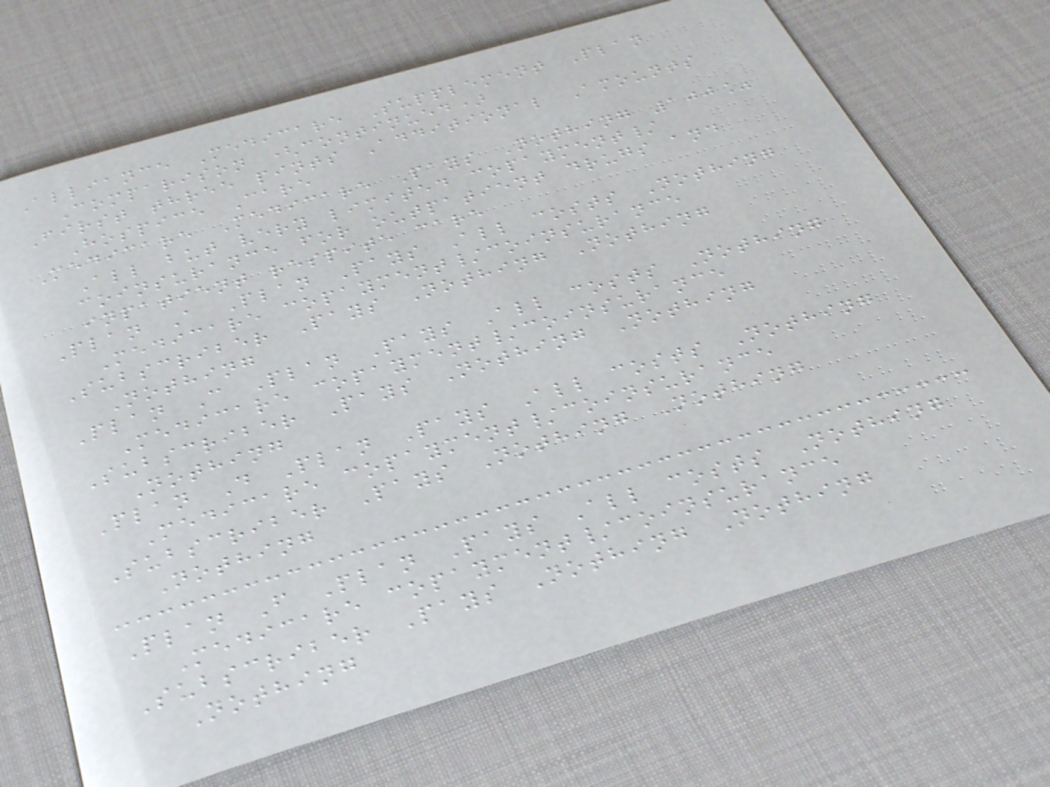Alliance Medicare Supplement Plan
Comparison (continued)
First three pints Additional Amounts
Hospice Care
Medicare Medicare Pays Nothing 100%
All but very limited copayment/
coinsurance for outpatient drugs and
inpatient respite care
Plan A Plan Pays All costs Nothing
Medicare copayment/coinsurance
Subscriber Pays Nothing Nothing
Nothing
Plan C Plan Pays All costs Nothing
Medicare copayment/coinsurance
Subscriber Pays Nothing Nothing
Nothing
Plan D Plan Pays All costs Nothing
Medicare copayment/coinsurance
Subscriber Pays Nothing Nothing
Nothing
Plan F Plan Pays All costs Nothing
Medicare copayment/coinsurance
Subscriber Pays Nothing Nothing
Nothing
